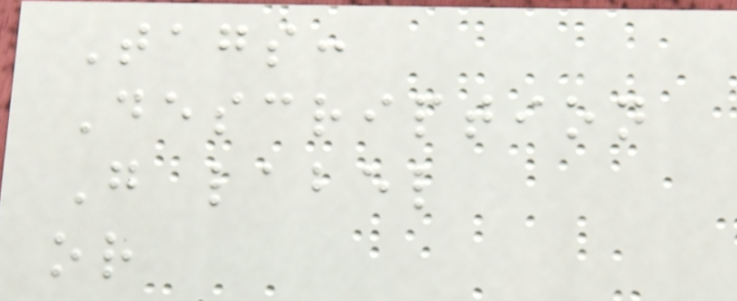Tags:
Description
G label
or
